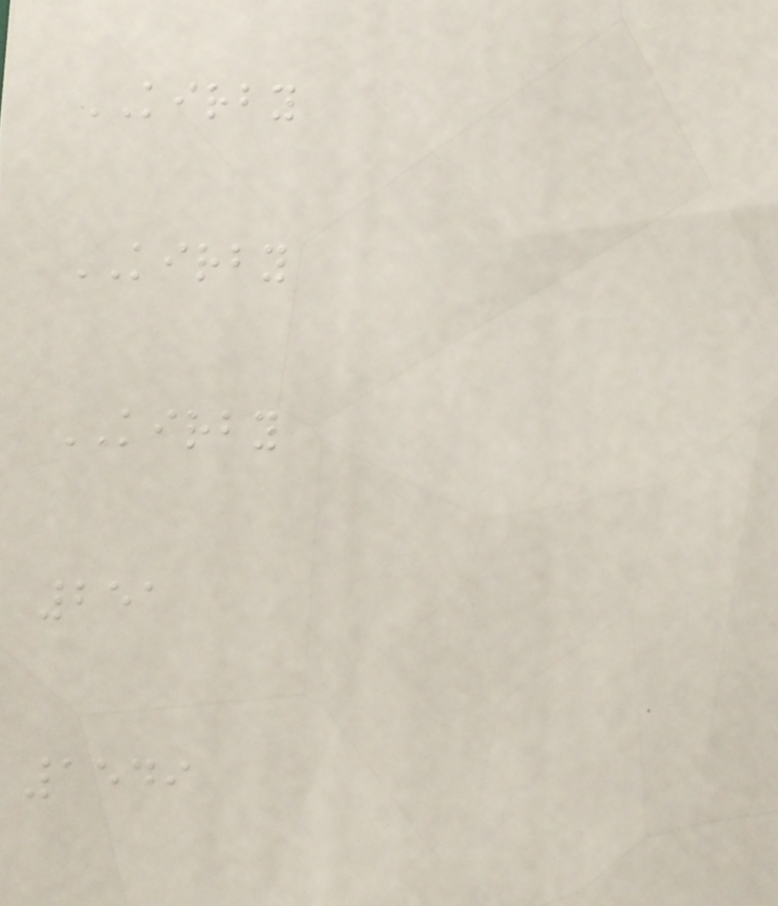KIRBY
KIRBY
KIRBY
251
1549
